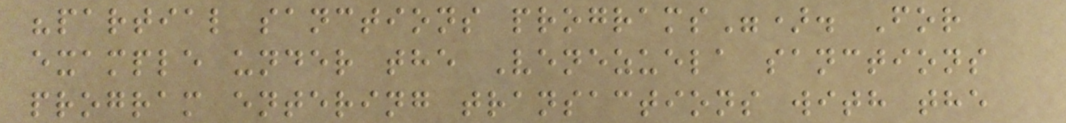"partial sanctions programs"). For
example under the Venezuela sanctions
program entering transactions with the
